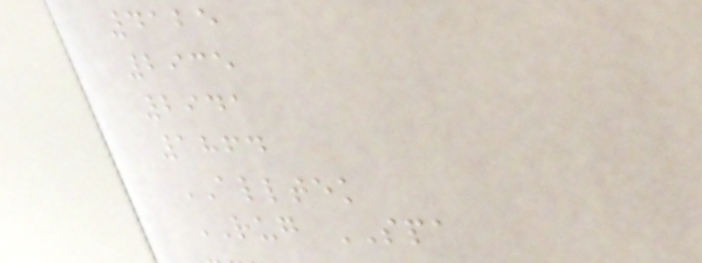4125
2935
2941
1864
ALLTEK
RUG SPA
